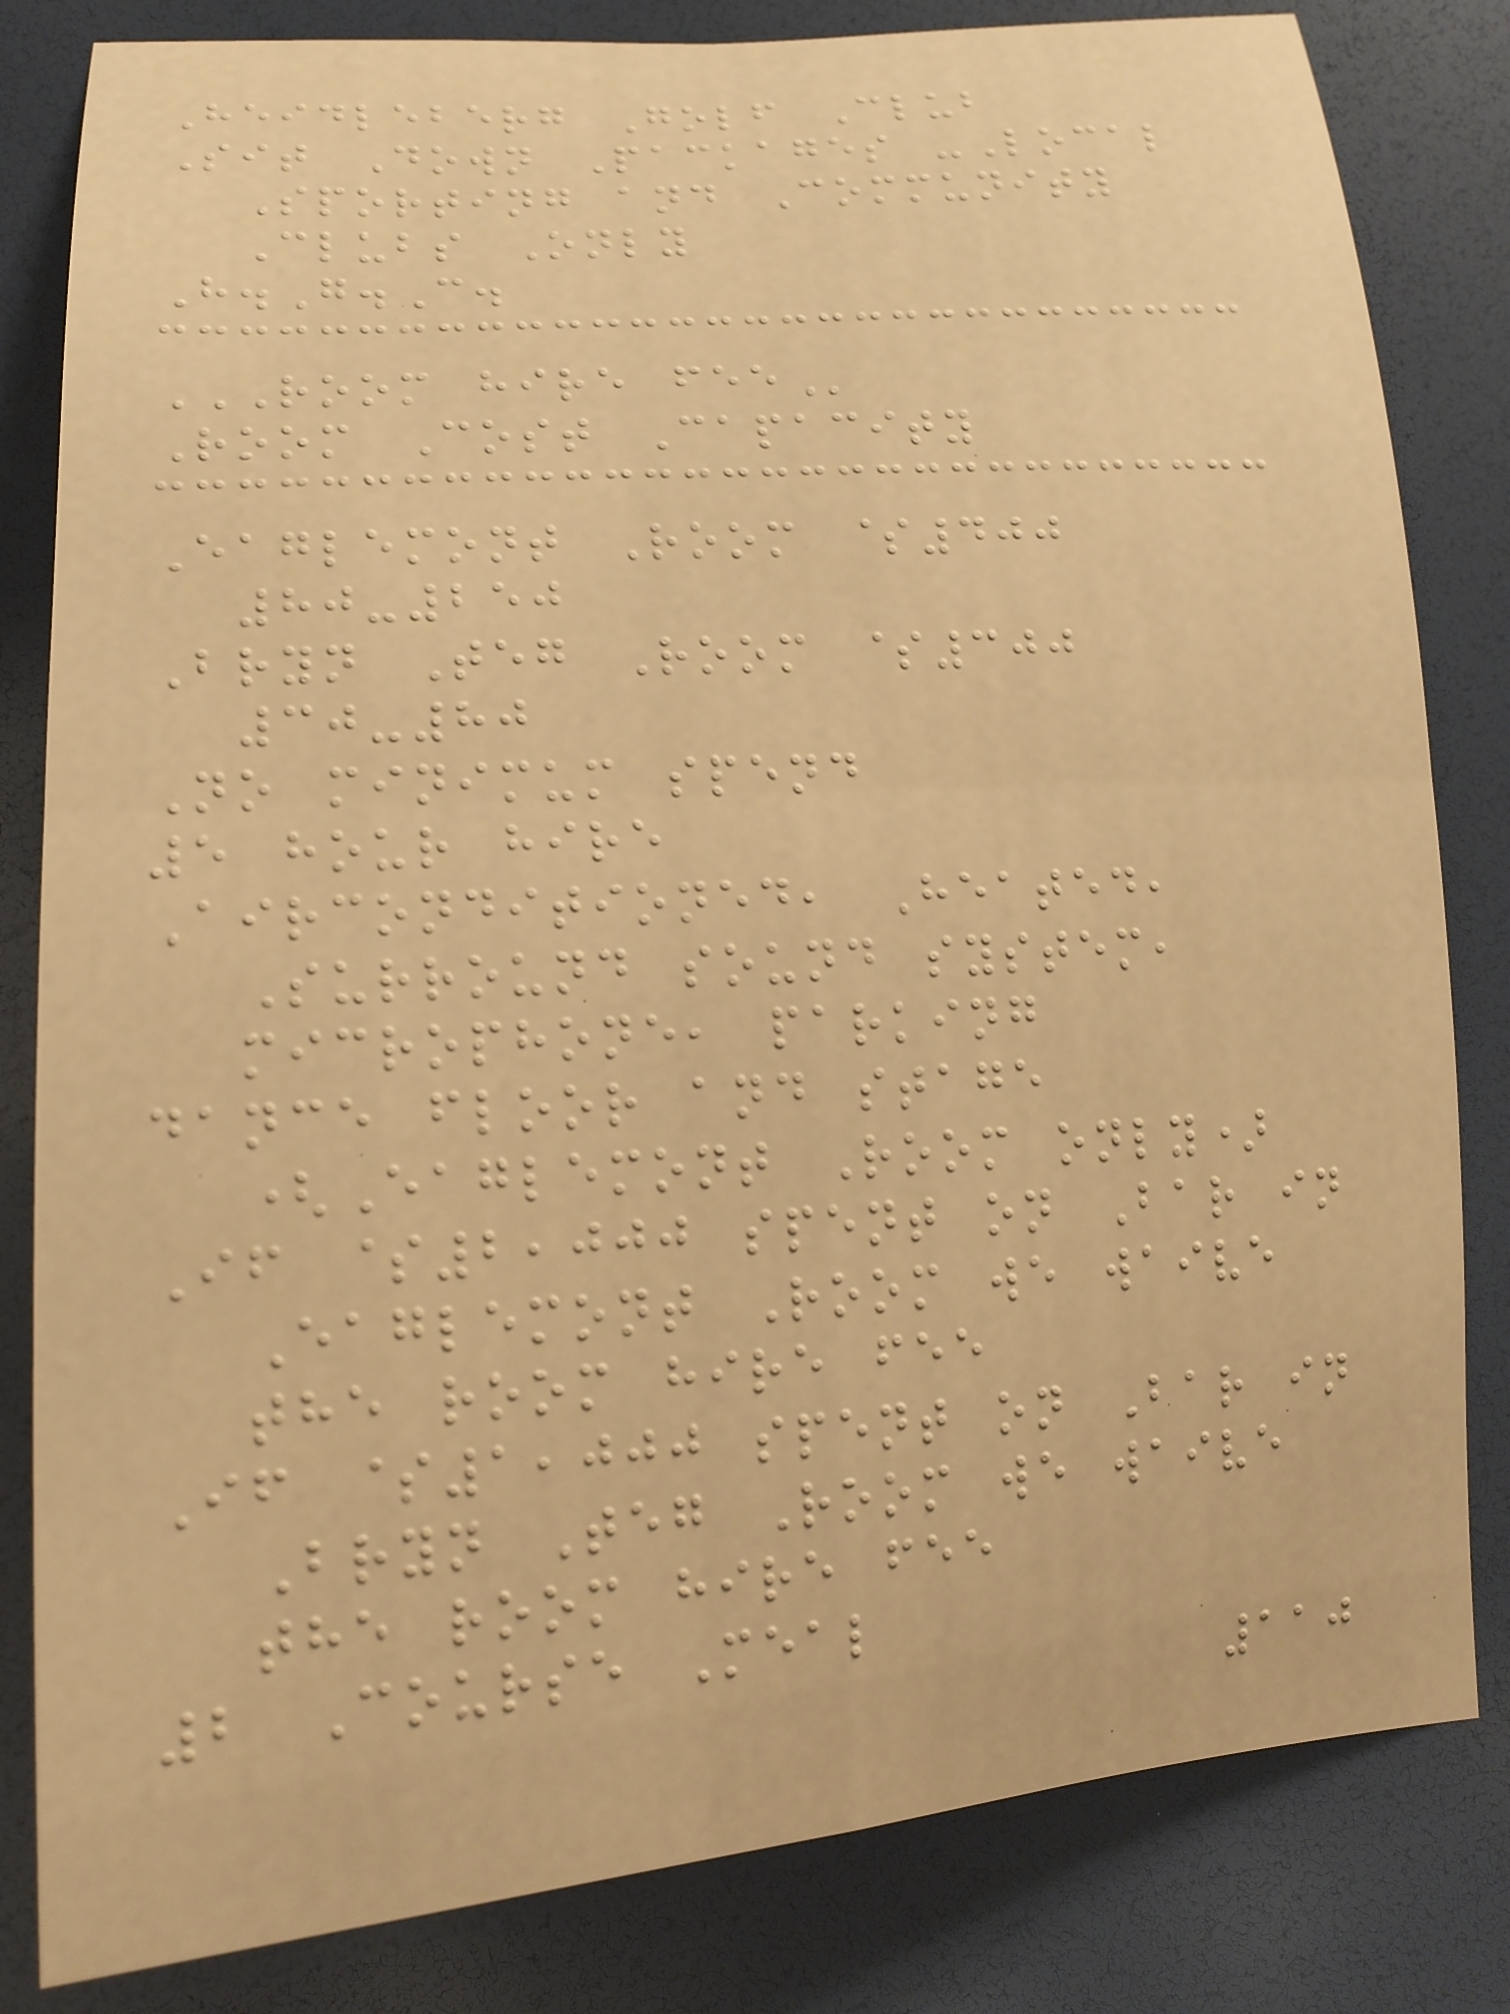Heidleberg Golf Club
Sit Down Packages -Local
Sporting and Community
Clubs Only
H.G.C.
ROOM HIRE FEE
Room Cost Capacity
Eaglemont Room $400
80-250
Bryn Teg Room $300
30-80
No minimum spend
5 hour hire
Airconditioned, Heated,
Surround sound system,
microphone, parking
dance floor and stage
(Eaglemont Room only)
If $2,000 spent on Bar in
Eaglemont Room we waive
the room hire fee
If $1,000 spent on Bar in
Bryn Teg Room we waive
the room hire fee
2 Course Meal
110
